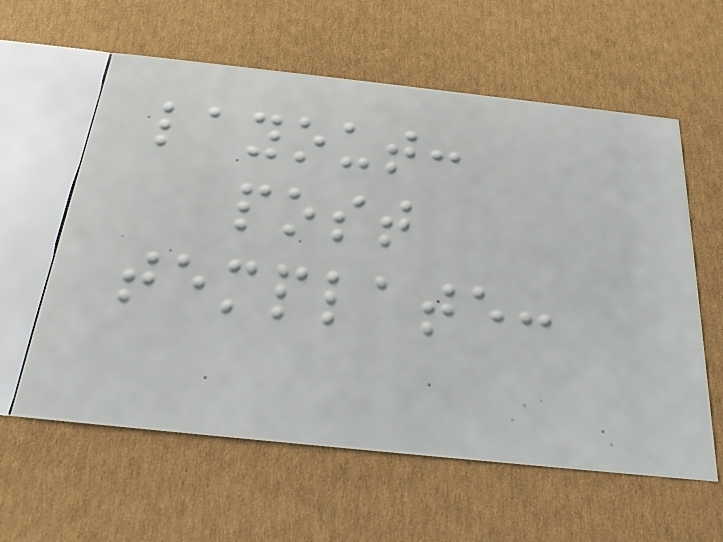layout:
post
template:
